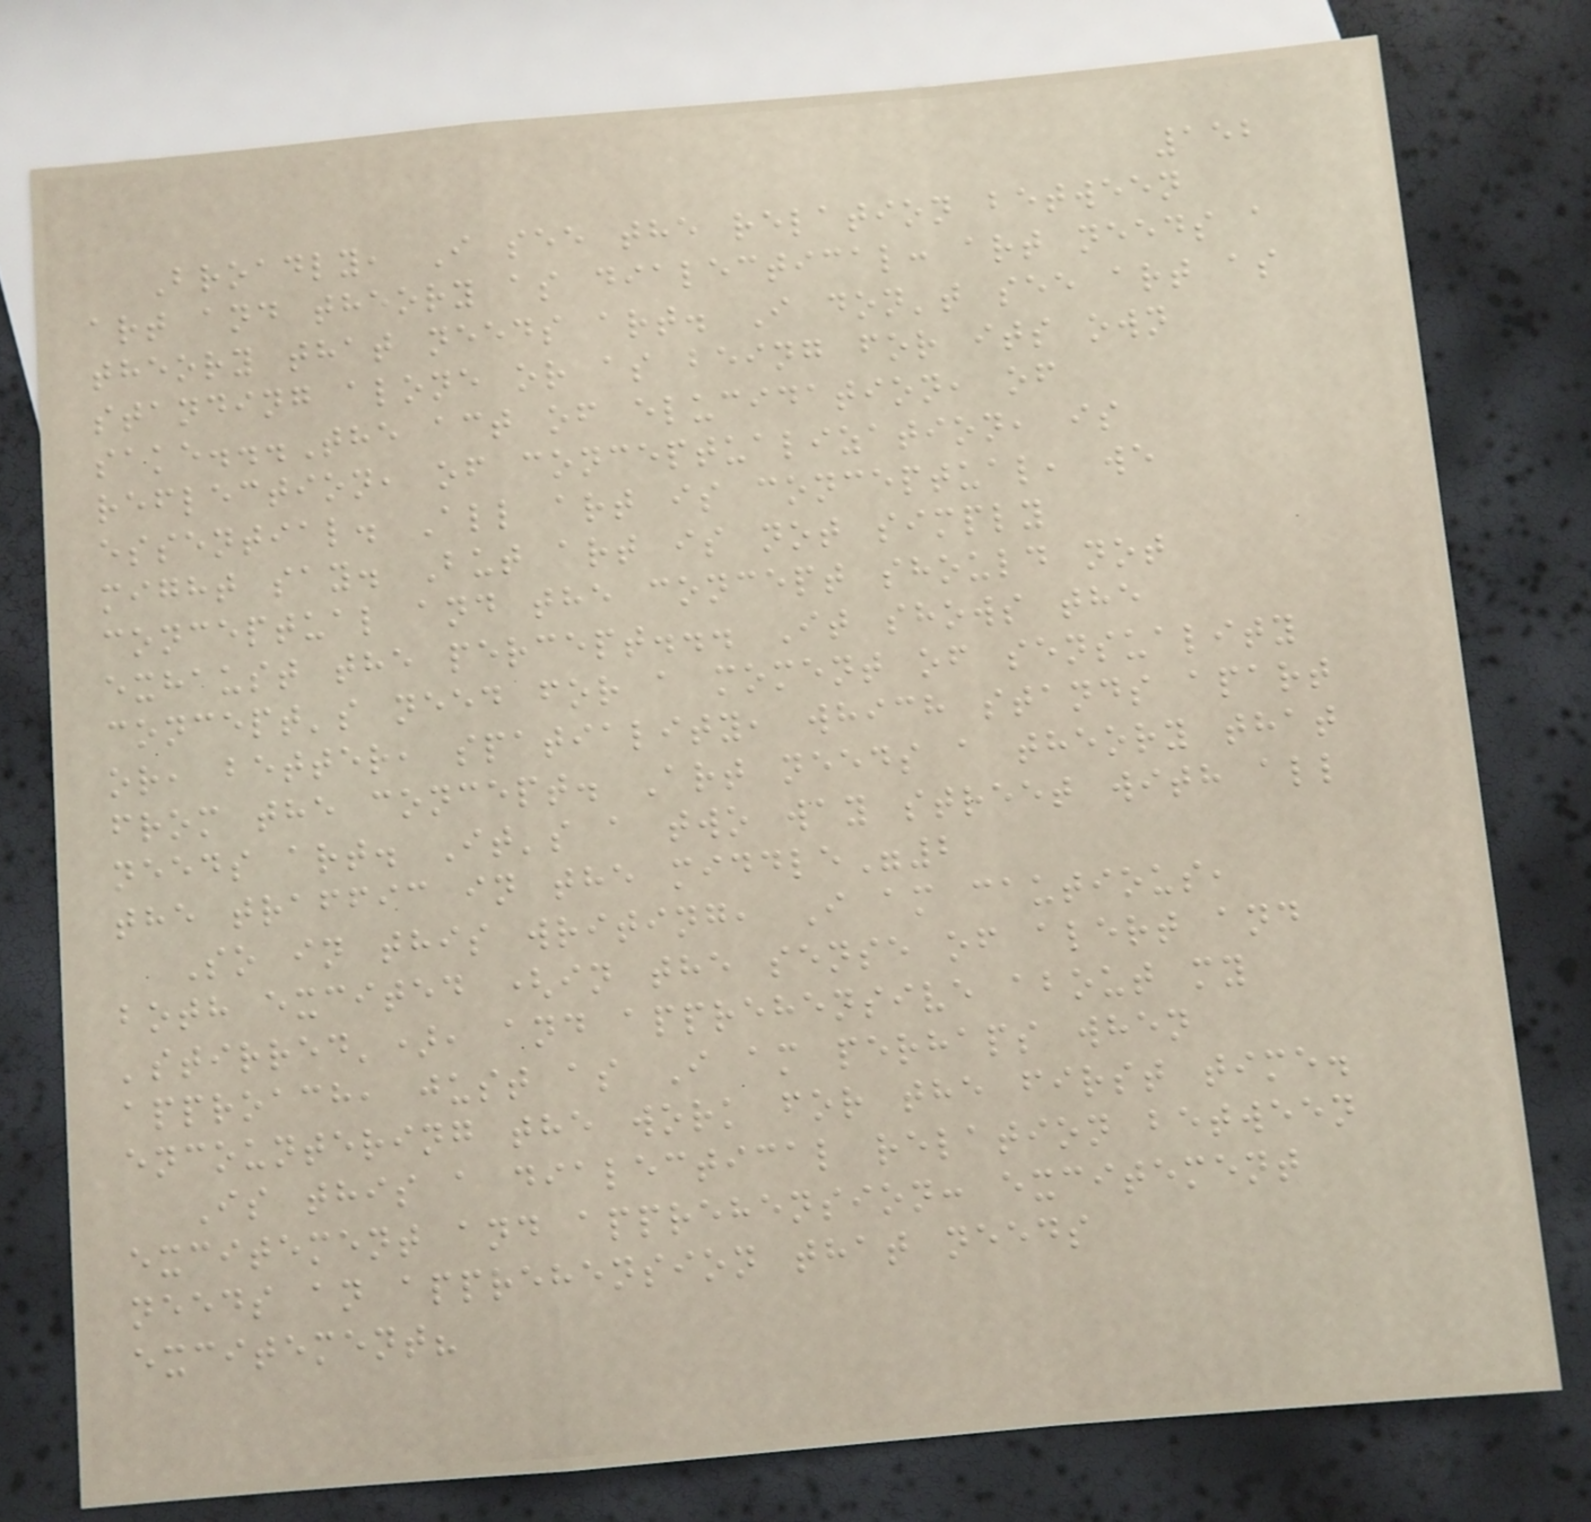152
Broadly, I see the relation between
art and theory as dialectical: art needs a
theory that needs art. I don't see art as
standing alone or as being for its own
sake...The act of elucidation, of
reflection, of conceptualization, is
essential. All art is conceptual, we
might say. But art is not simply
conceptual and the concept should not
exhaust the percept... It shows the
concept's need for a moment of sensuality
or, better, spatiality, which stands apart
from the concept. Art needs a theory that
needs art. It's a two way street with all
the traffic in the middle"2
So in this writing, I am cautious,
both excited (in the sense of alert and
'stirred'), and apprehensive about my
approach, just as I am perhaps when
encountering the work for the first time.
Is this a dialectical relation between
excitement and apprehension: excitement
needs an apprehension that needs
excitement?
